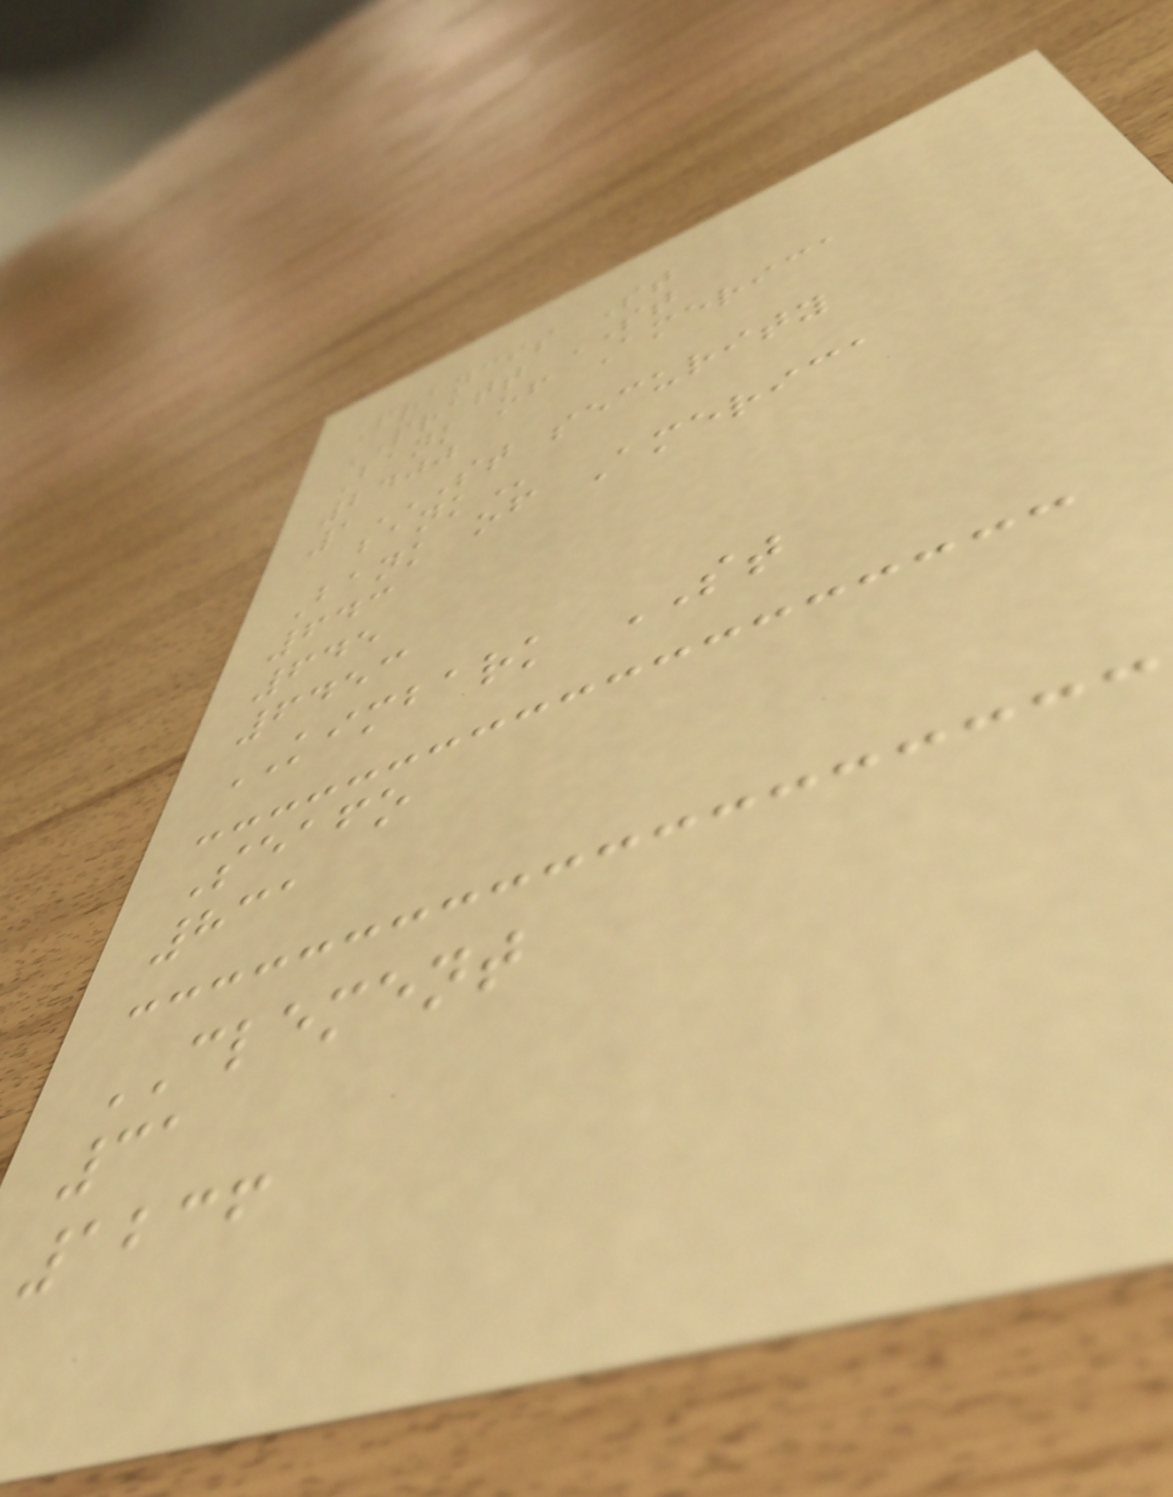Francis St
PRATT ST
Bank of America
2400
1ST SECURITY
BANK
Bank of America
643
645
6453
KIMBARK ST
Seafo
831
CLEMENT
31
1236
